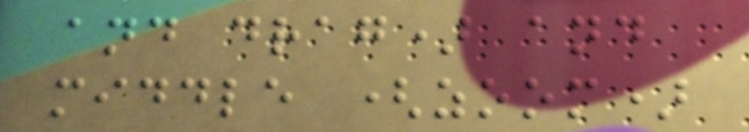and drag) and
middle (zoom)
